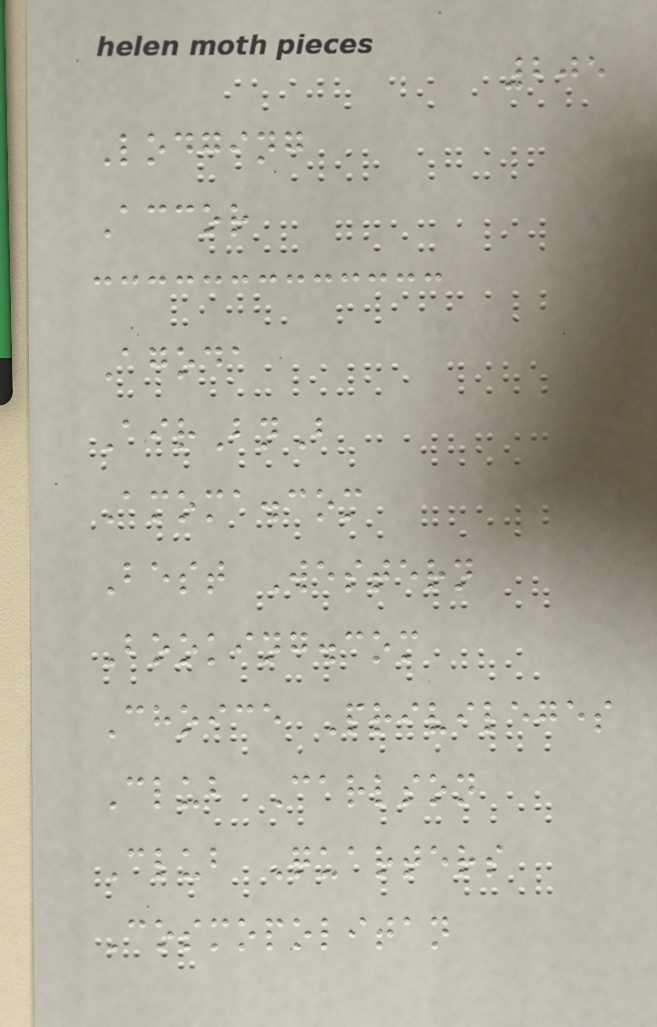205
Lodging
Accor
Agoda
AirBnB
Amoma.com
Best Western
Booking.com
Choice Privileges
Club Carlson
Club Quarters
Cosmopolitan
